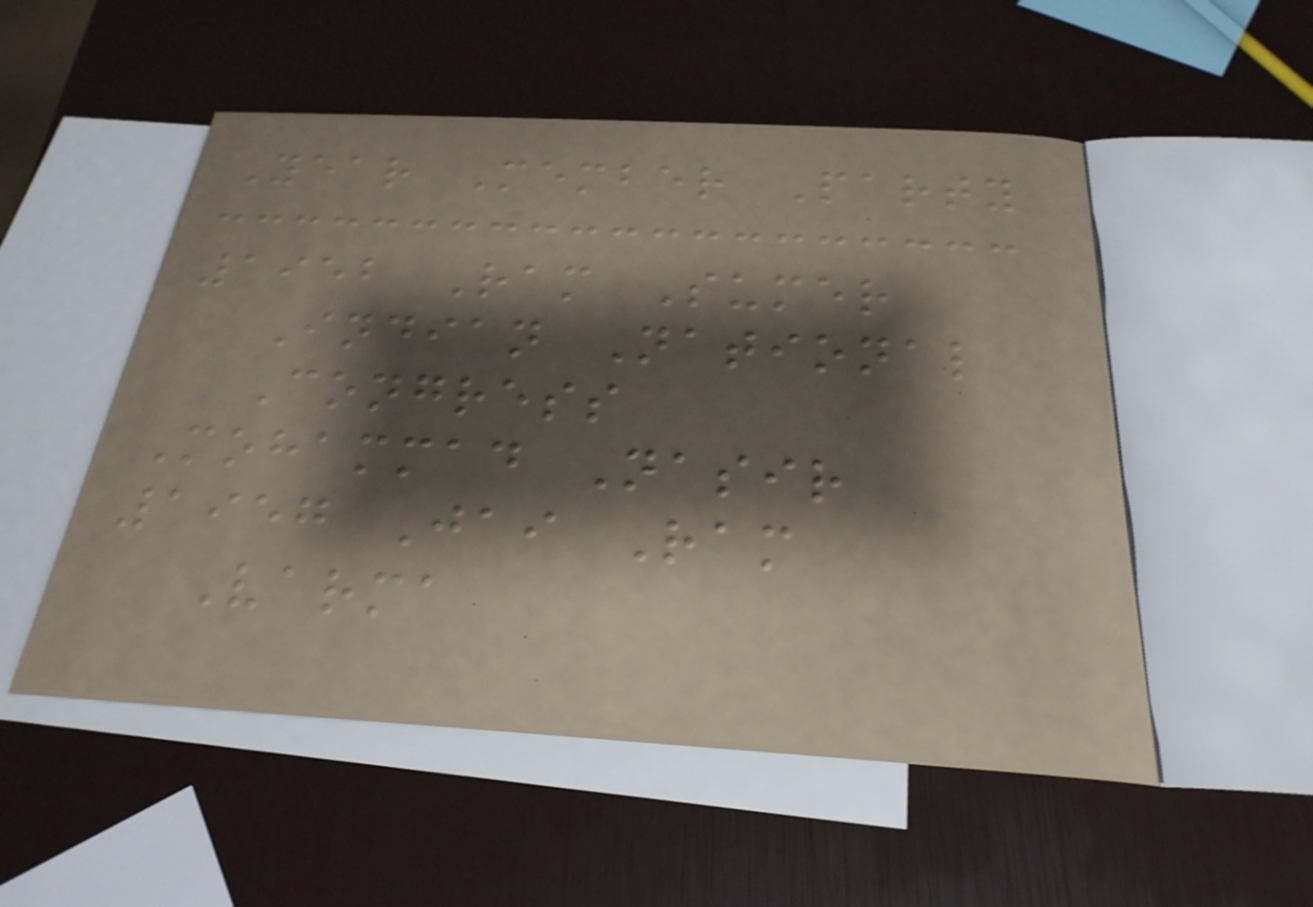Year Member Party
1952 Ram Sumer
Indian National
Congress
Mohammad Nasir
1957 Jai Ram
Varma
